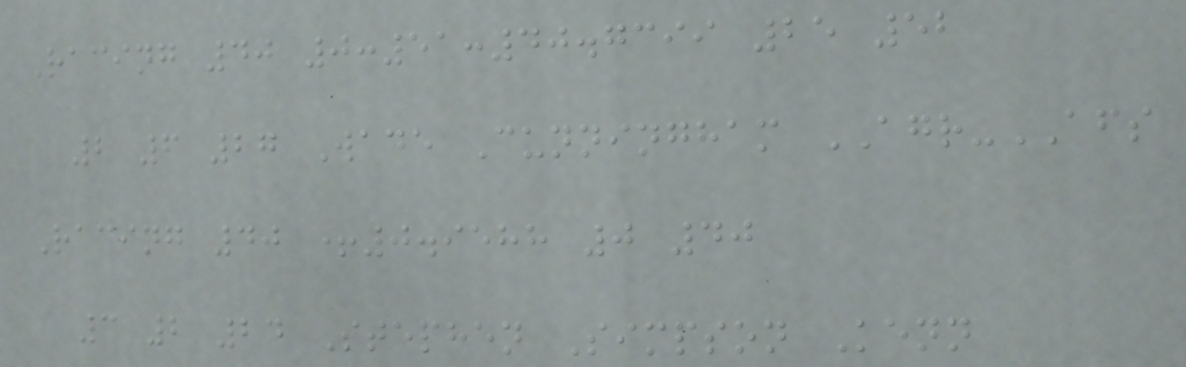Racing 40 0:51:40.7399 25 52
2 6 27 Wade Cunningham AGR-AFS
Racing 40 +0.9588 0 40
3 2 24 Stephen Simpson Kenn
